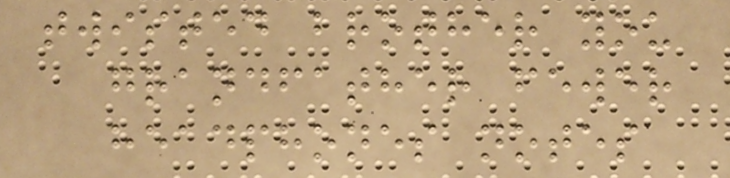twisted brother you
grandfather fewer
headphones notes
